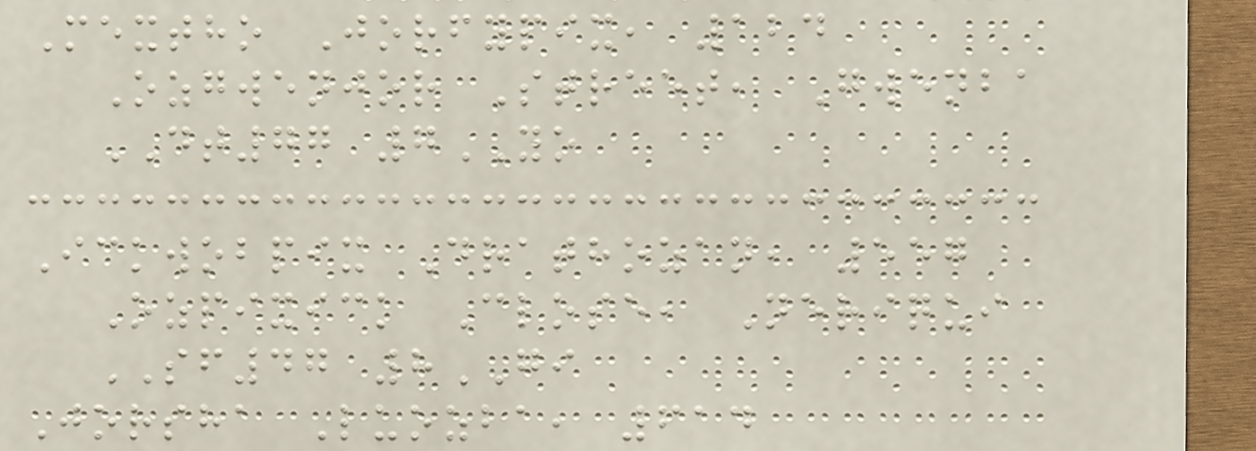Mextho Jorfypix, 124
Ozgwenjor Street, Gwenba
DT77 7YO
Ickwobpix Drathozan, 557
Ozpixick Close, Neriqui
SF47 8GI
Jorsha Luozba, 614
